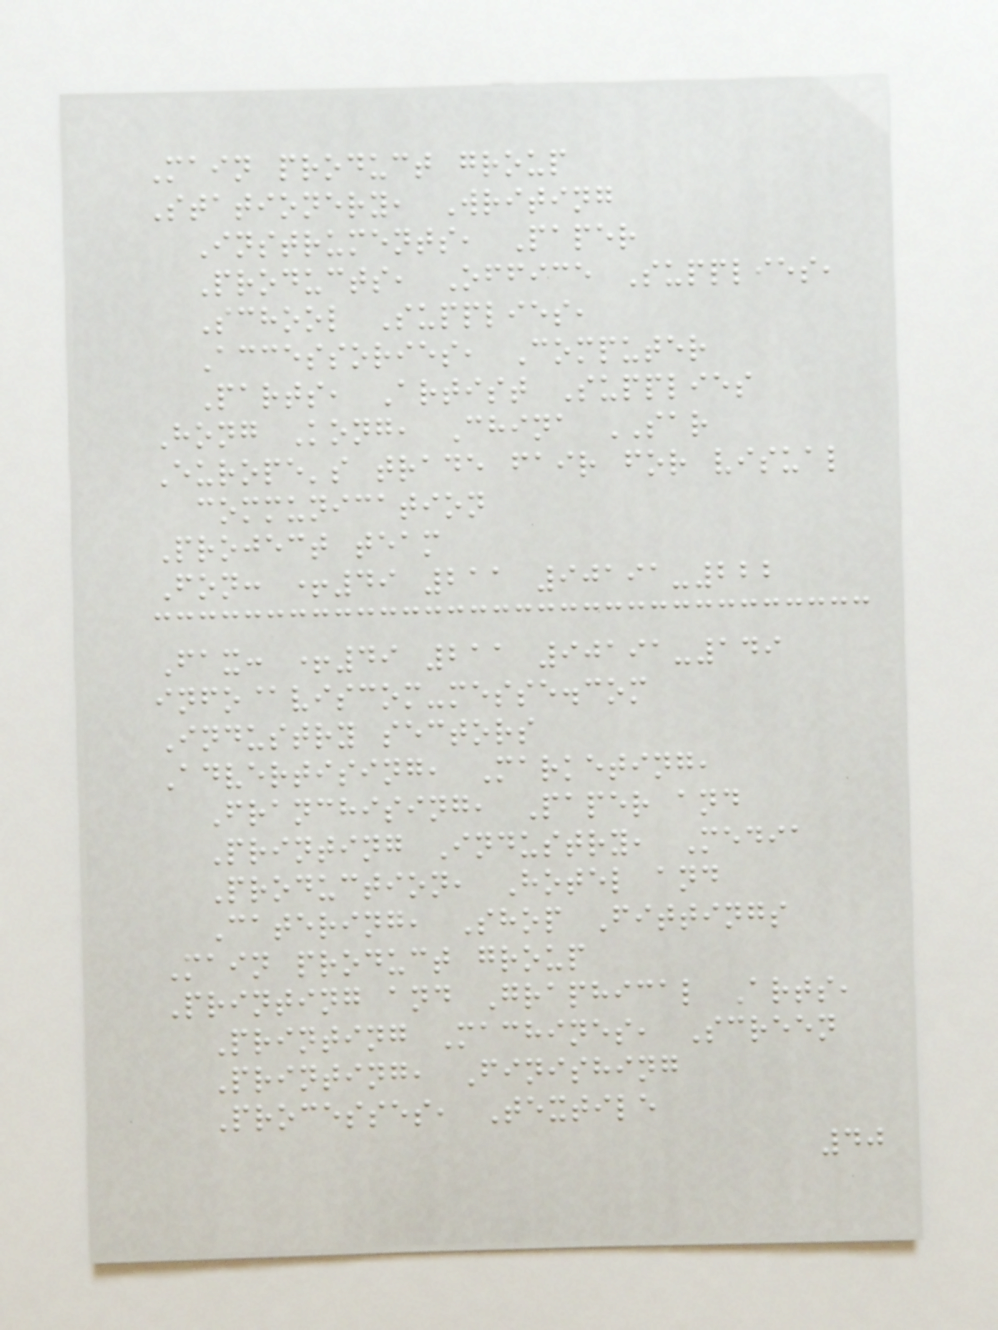Main product group
Stationery, Writing
Instruments, Paper
Products, Office Supplies,
School Supplies,
Accessories, Computer
Parts, Artist Supplies
Hong Kong, China SAR
Europe's trade fair for visual
communication
Project team
Fon: +49 211 90191-222
Fax: +49 211 90191-149
info@viscom-messe.com
Industry sectors
Advertising, Marketing,
Franchising, Paper and
Printing Industry, Media
Production, Hotel and
Catering, Shop Fittings
Main product group
Printing and Graphical Arts,
Printing Machines, Screen
Printing, Finishing
Processes, Textile
40
